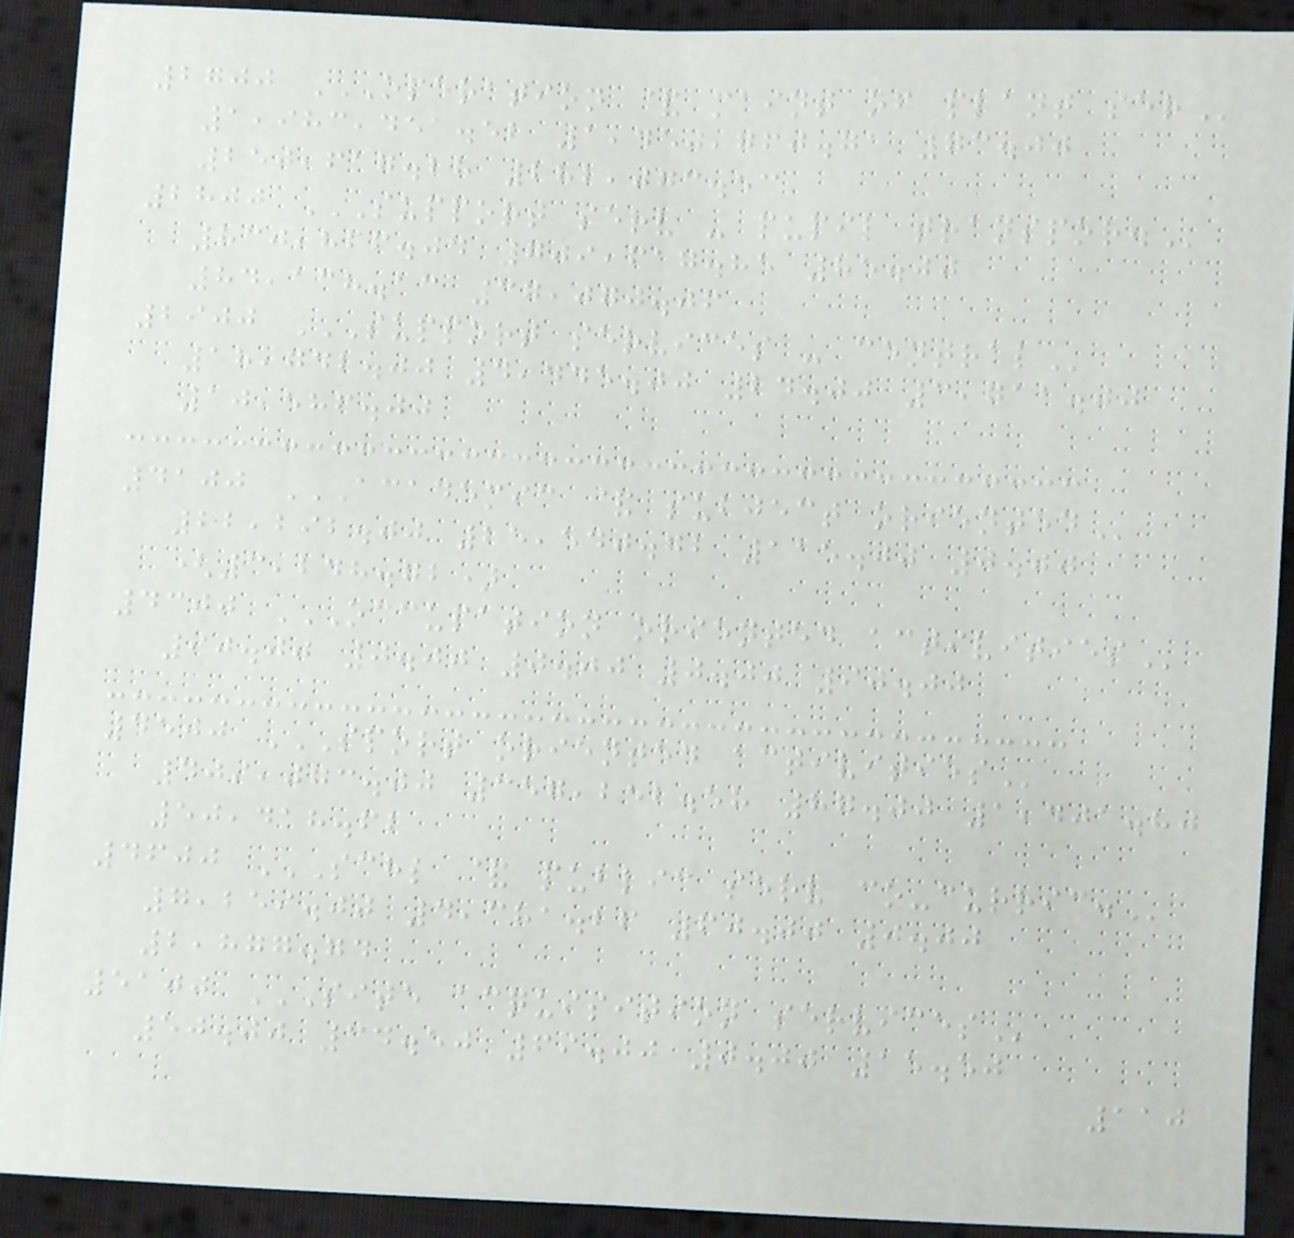2700 OPERATION & MAINT OF PLANT SER
1,983,451.52 1,450,760.71 73.00
250,617.28 282,073.53
2800 SUPPORT SERV - PUPIL TRANSPOR.
830,826.04 709,617.85 85.00
84,138.13 37,070.06
2900 SUPPORT SERVICES - CENTRAL
18,742.00 4,445.00 24.00 3,711.00
10,586.00
4100 ACADEMIC & SUBJECT ORIENTED
22,292.00 25,540.72 115.00 0.00
(3,248.72)
4300 OCCUPATION ORIENTED ACTIVITIES
90.00 0.00 0.00 0.00 90.00
4500 SPORT ORIENTED ACTIVITIES
409,073.00 357,252.58 87.00 1,401.80
50,418.62
4600 SCHL & PUBLIC SERV CO-CURRIC.
7,259.00 4,381.26 60.00 0.00
2,877.74
5100 SITE ACQUISITION SERVICES
50.00 34.50 69.00 0.00 15.50
110
